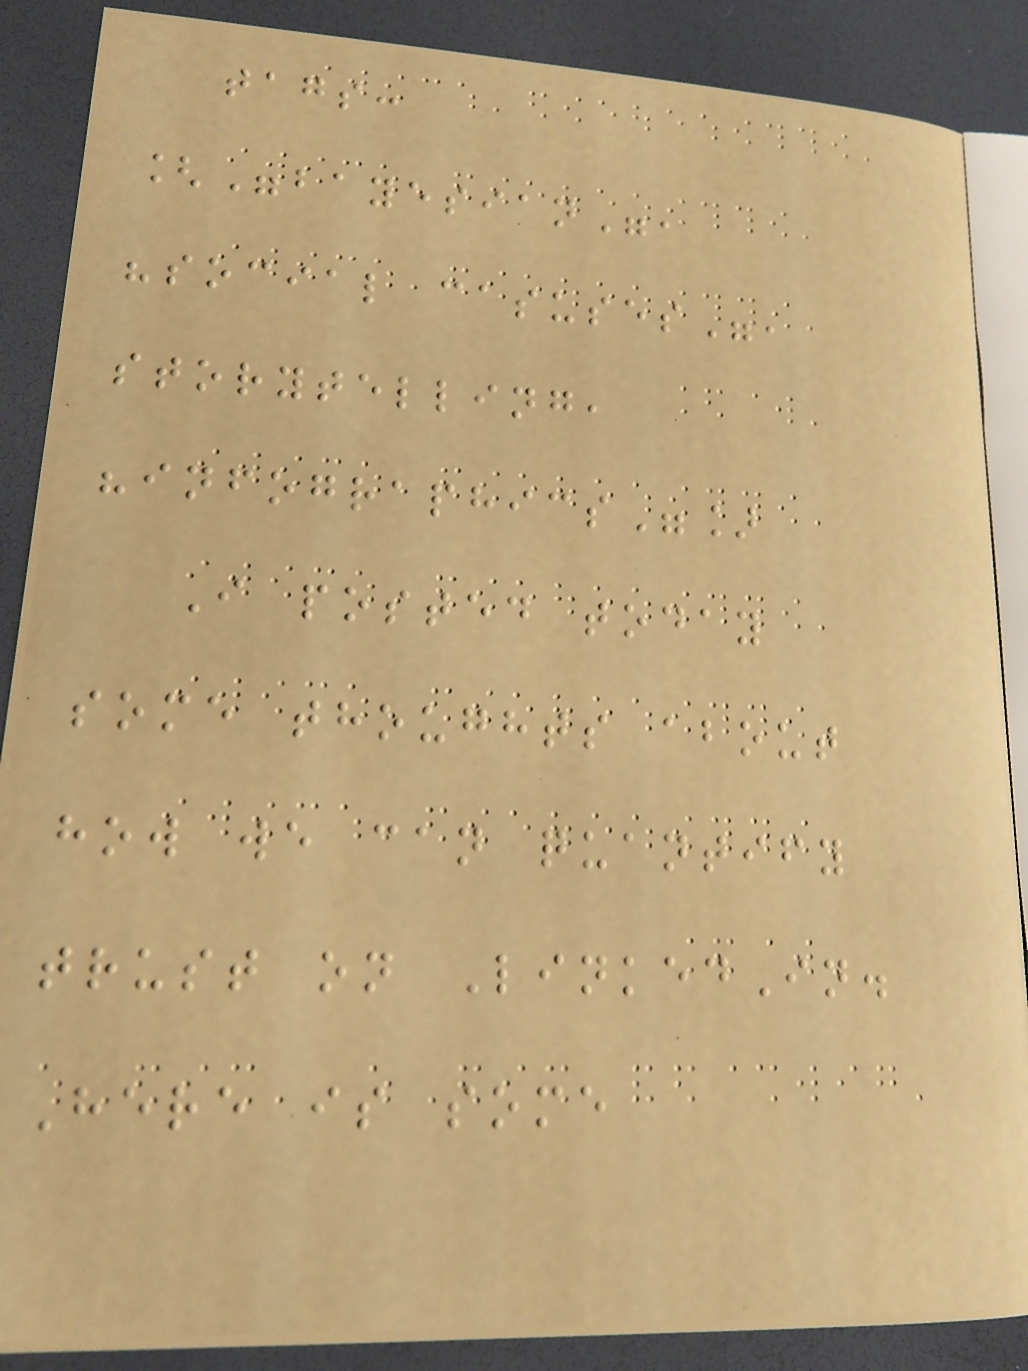tags:
["bayesian",
"social casuses",
storytelling,
"infographics"]
I posted today
some thoughts about
how we can quantify
trust on LinkedIn.
Here is some
